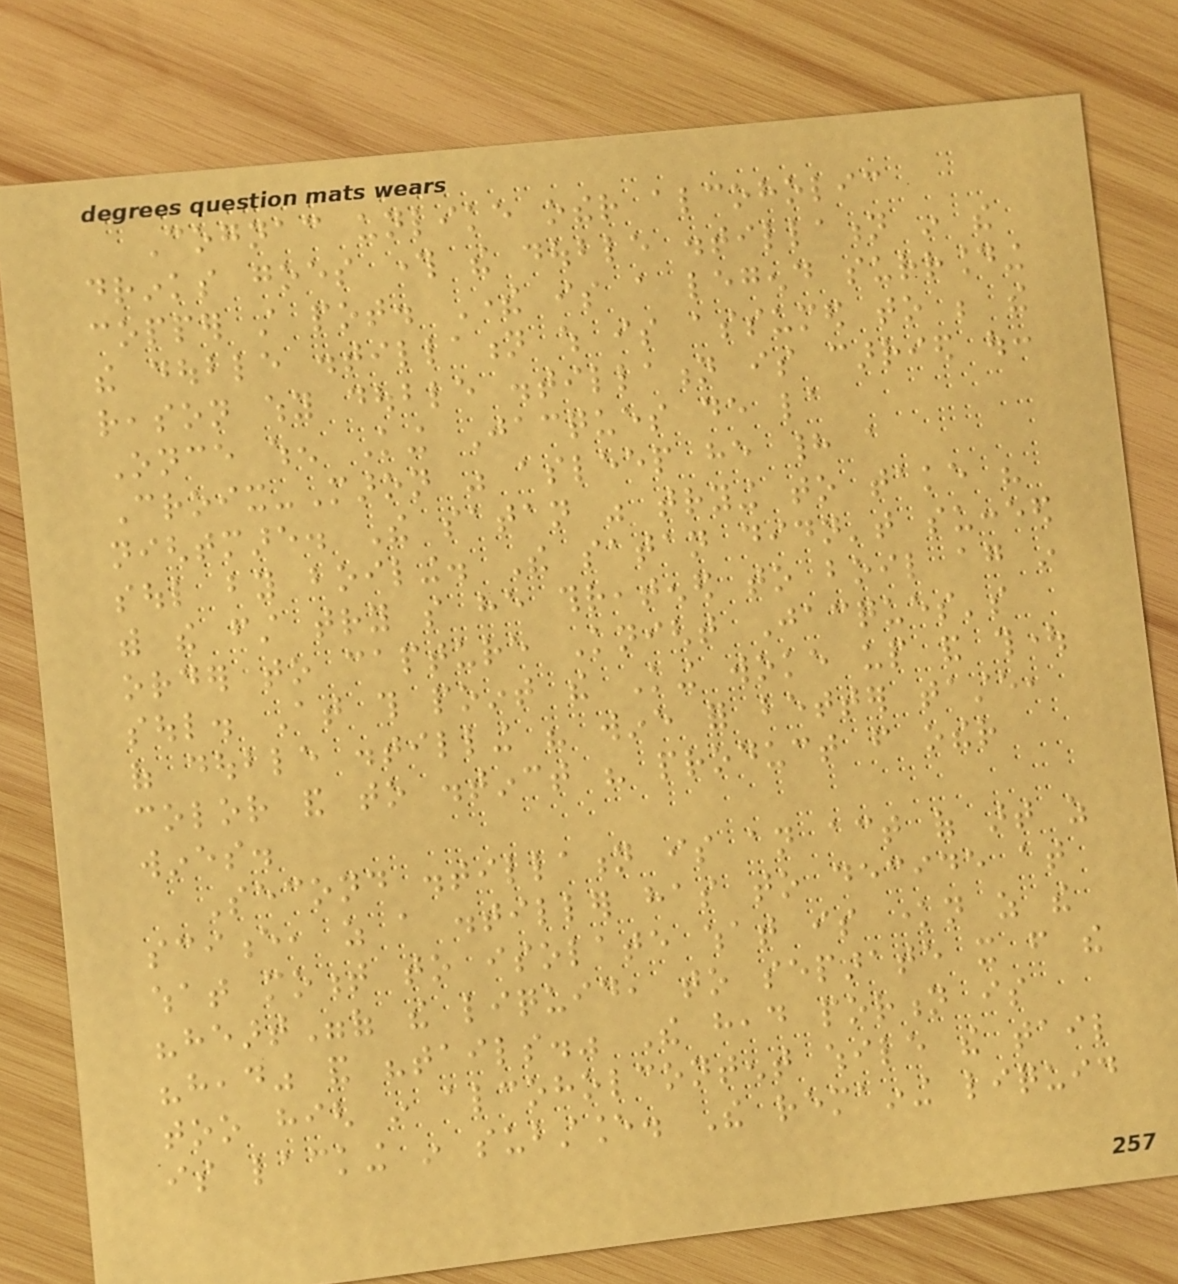Cognac unlike other alcoholic
drinks goes through the double distillation in the
copper still pot. There is a legend surrounding
the double distillation which is assumed to be the
reason why double distillation is carried out:
Once when King Jacques de la
Croix-Maron was asleep he had a
nightmare. The satan was trying to take his
soul by boiling. The satan didn't succeed
with the first try so he threatened to boil again in
order to capture Knight Jacques's
soul. At this point the King woke up and thought
of double distilling his wine for better taste,
color and to distinct his product from other
wines.
Second distillation is an act of art as
science, as a distiller has to decide at
what moment to isolate what is known as the
"heart"of the liquid, to separate it from the
"head" and "tails." The head portion is
too high in alcoholcontent while the tail
is lacking in substance. The remaining liquid
